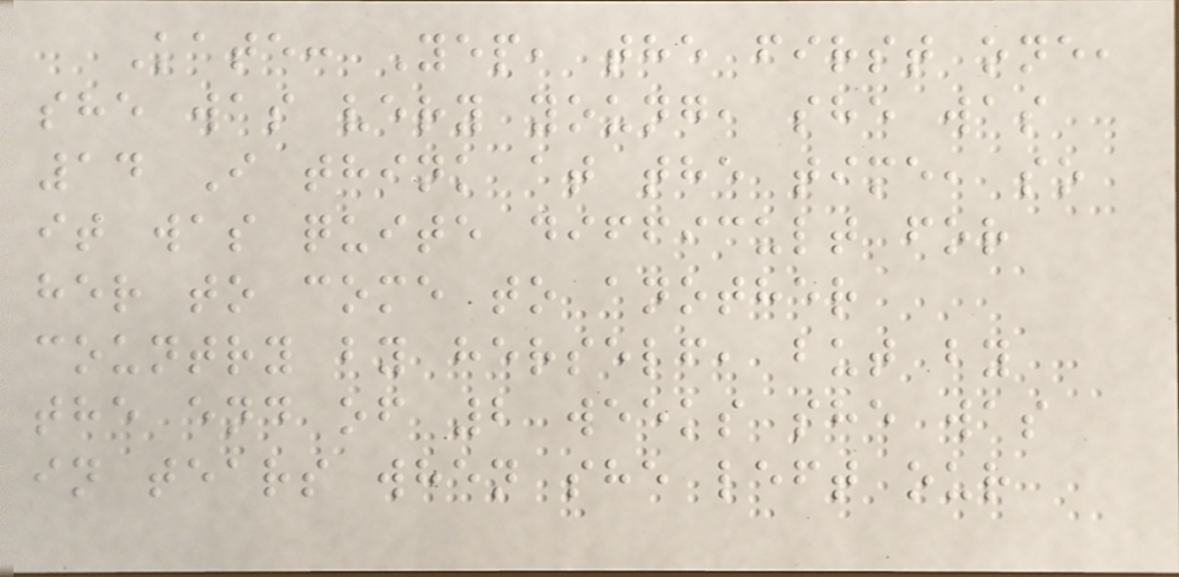Kate: Yep, the first one,
she was very young, she was
14 I think at the time, so
it was quite difficult for
her to come to another
country by herself, but by
the end of 2 weeks she was
in tears when she left our
